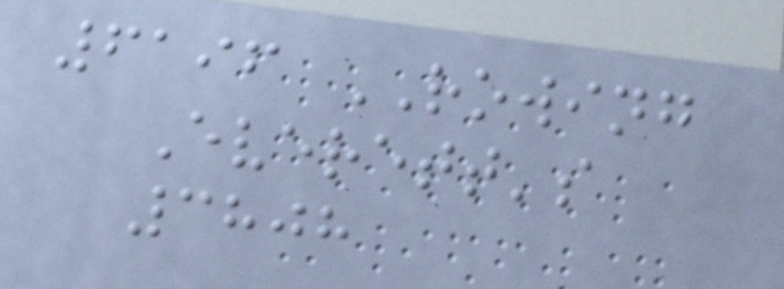6196 ROWING
Everett's
3808
